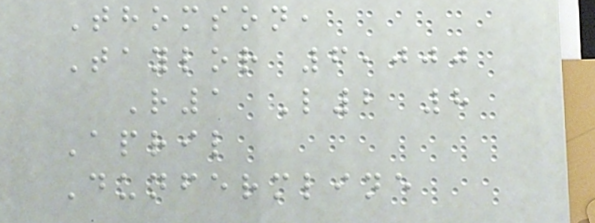Thomson,
Taylor 6,000
R1 L2 8
April
Dunfermline
